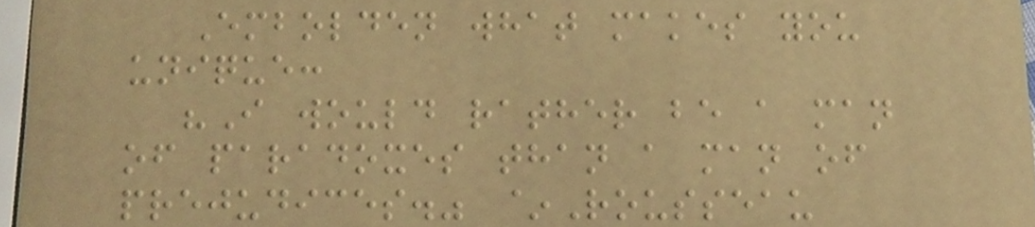Embolden what makes you
unique:
"I would rather be a man
of paradoxes than a man of
prejudices." ~Rousseau
